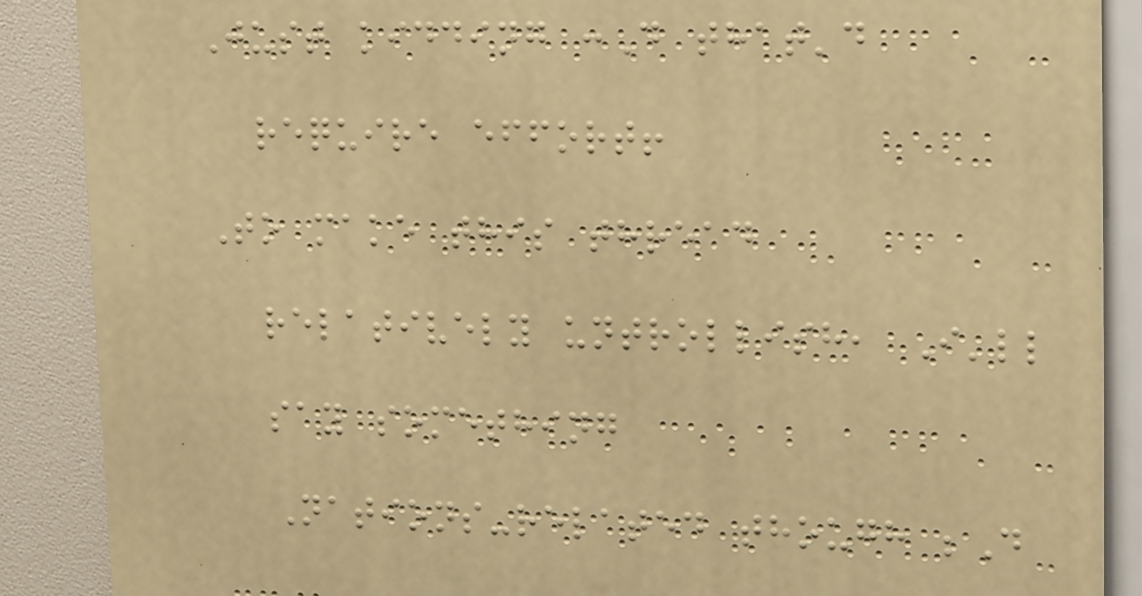Just kidding :D that'd
require effort!
To make this thread
relatively untrollish, I'll
say something
Nations-related though ;D
